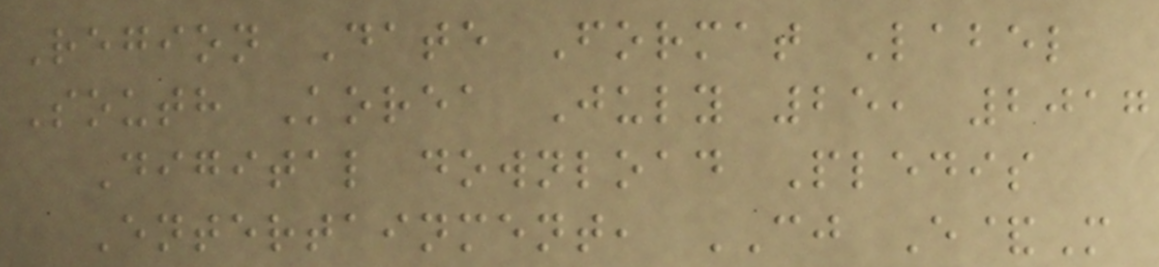Region Date Format Label
South Korea July 25, 2017
Digital download Pledis
Entertainment, CJ E&M
